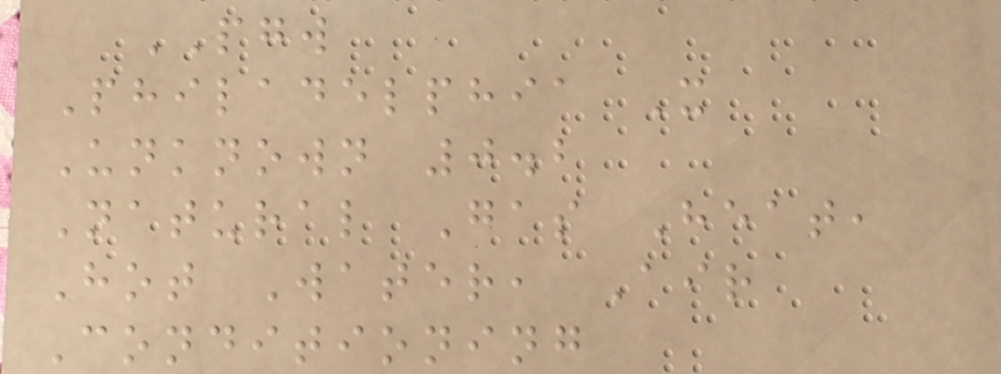PGW
Philadelphia X
Unknown 0.2
Natural Gas Heat,
Hot Water, Air
Conditioning
